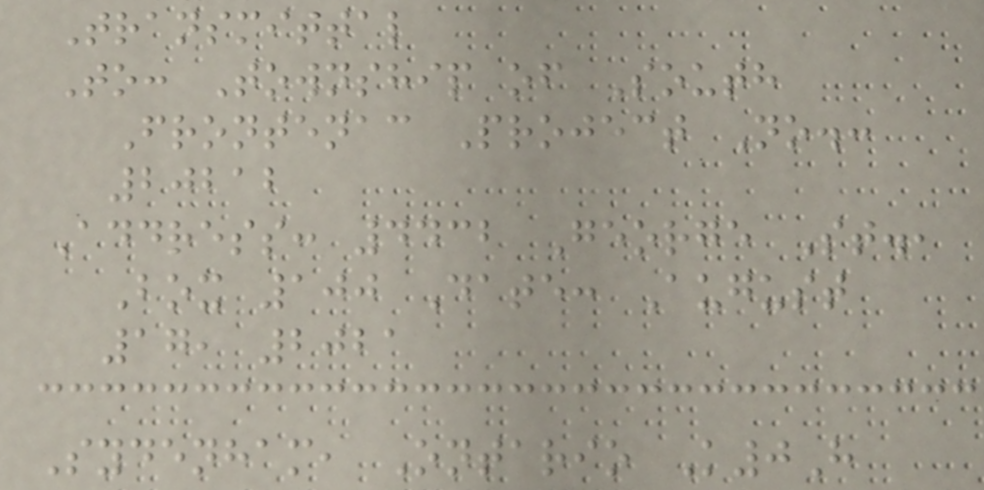Transmittal
To: Township of South
Frontenac Project No.:
20212
Address: 4432 George St.,
Box 100 Date: August
17, 2021
Sydenham, Ontario K0H
